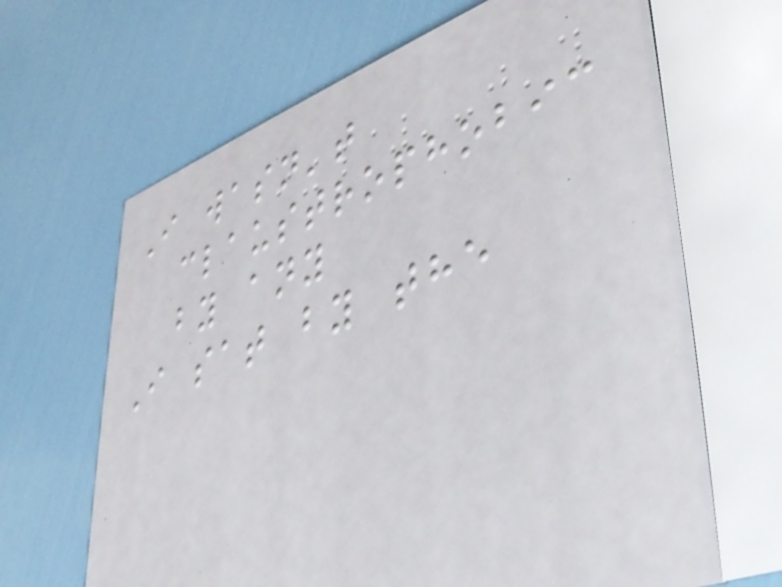I wasn't
claustrophobic
by any
I sat by the
